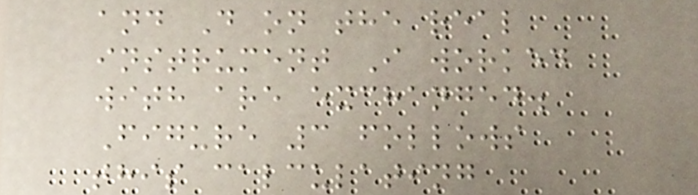and D on the real
instrument I worked
with are exchanged.
Figure 3 follows
this calculating
